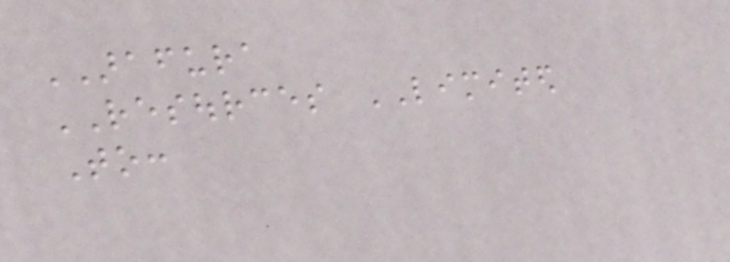ARAFURA
RESOURCES LIMITED
To:
